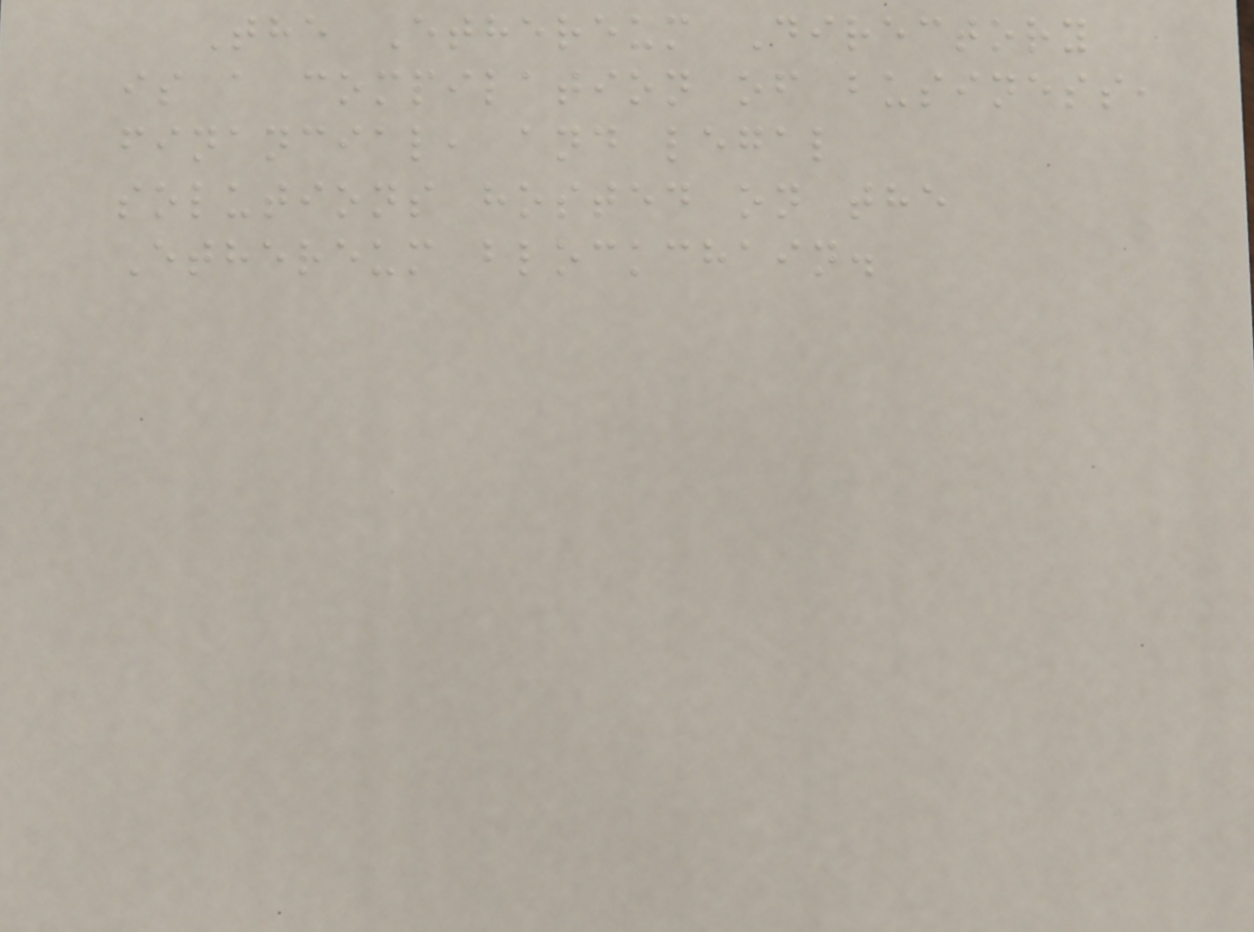The Ethereum Directory
is a compilation of business,
financial, and legal
solutions hosted on the
Ethereum blockchain.
